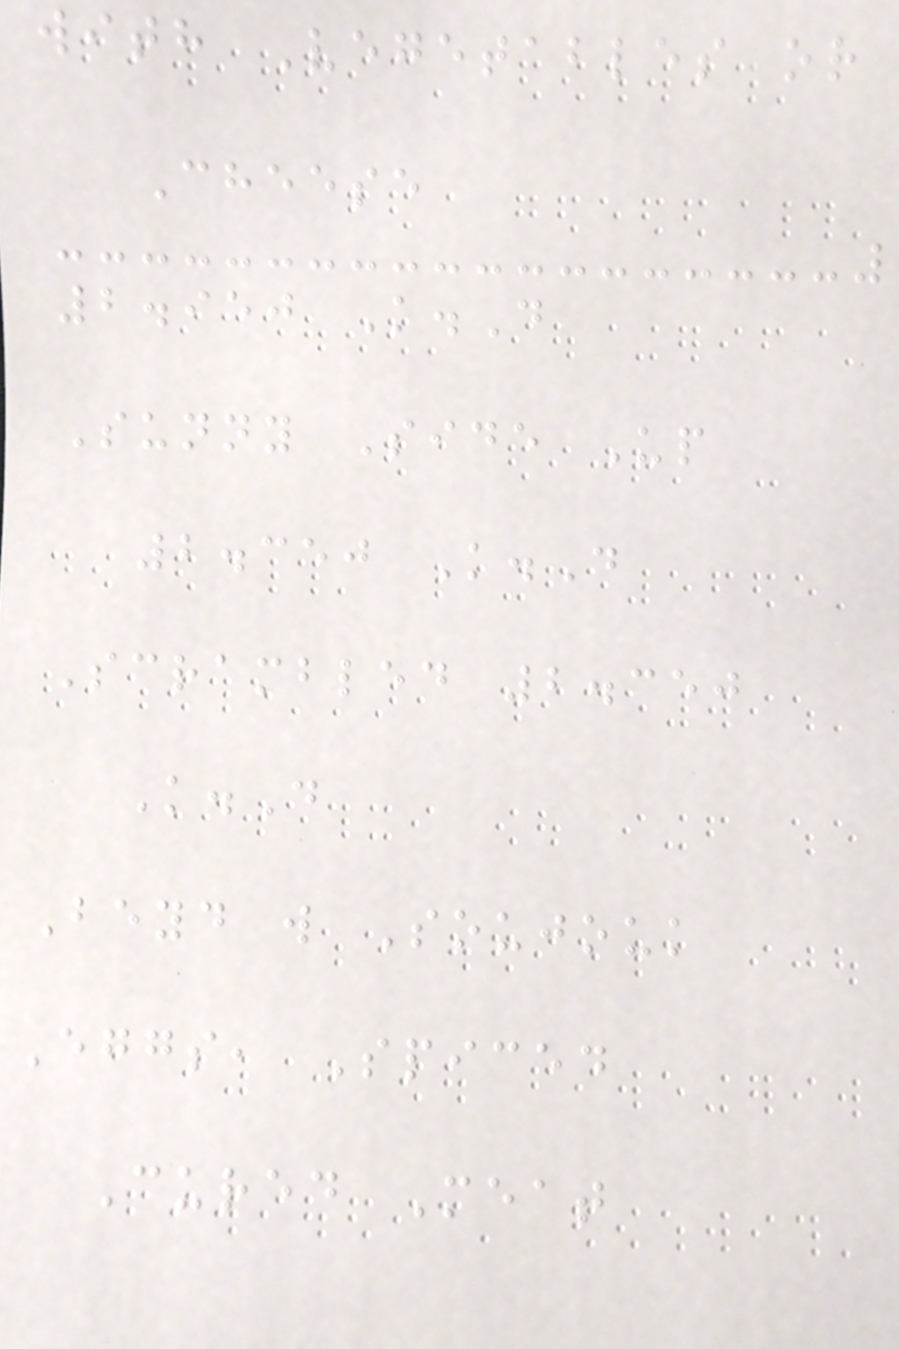with Vegetables or
Cheese
2.950 K.D
Sunny Side Up
2.350 K.D
Scrambled 2.350
K.D
Beyd w Soujouk
Eggs, Spiced
Cured Meat
